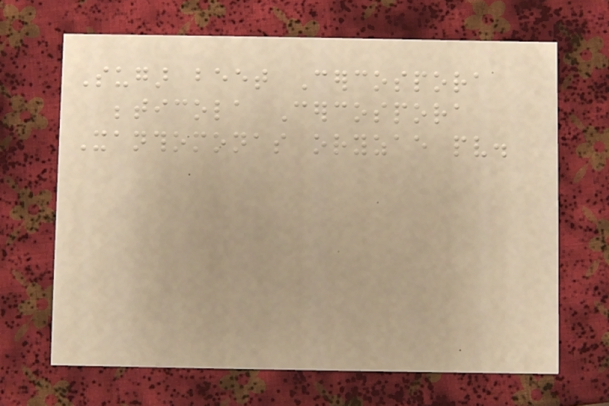Sugar beet Cercospora
beticola Cercospora
Xanthomonas oryzae pv.
